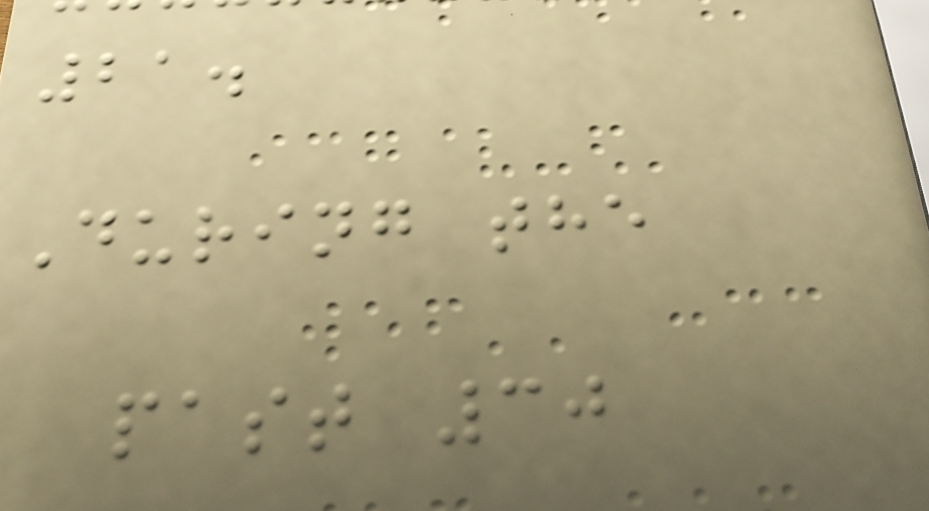21.
During the
past 30
